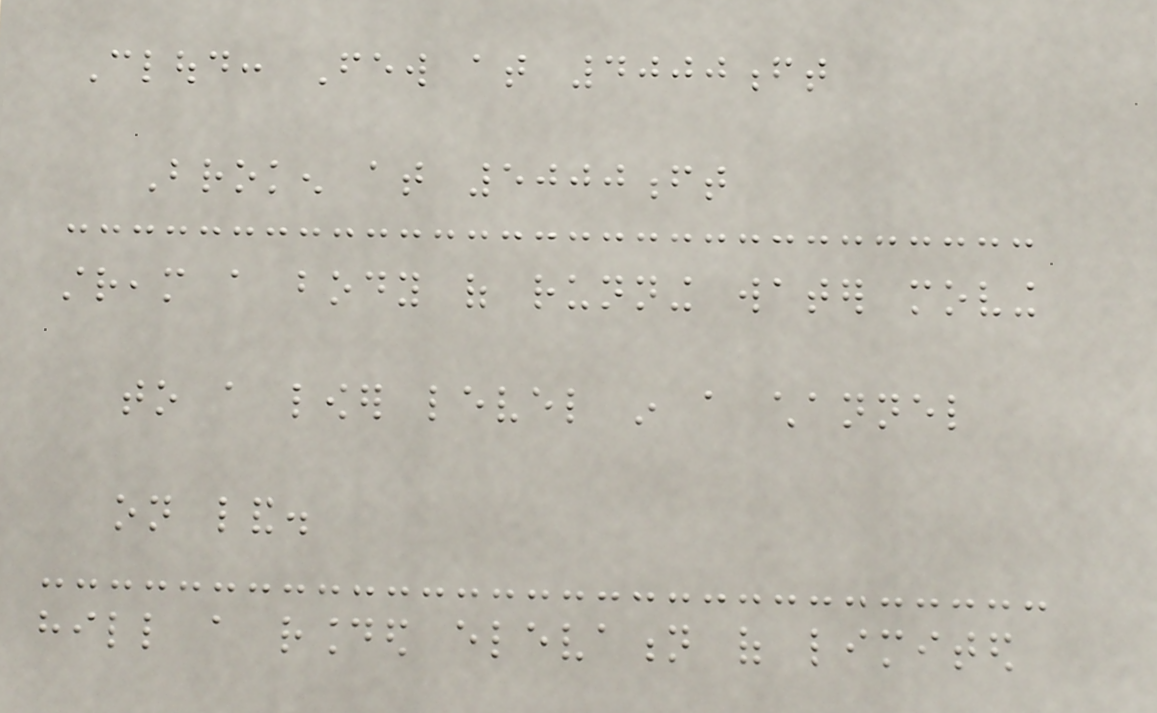Cloud: Few at 4000ft
Broken at 5000ft
stream a body of running water moving
to a lower level in a channel
on land.
hill a rounded elevation of limited
